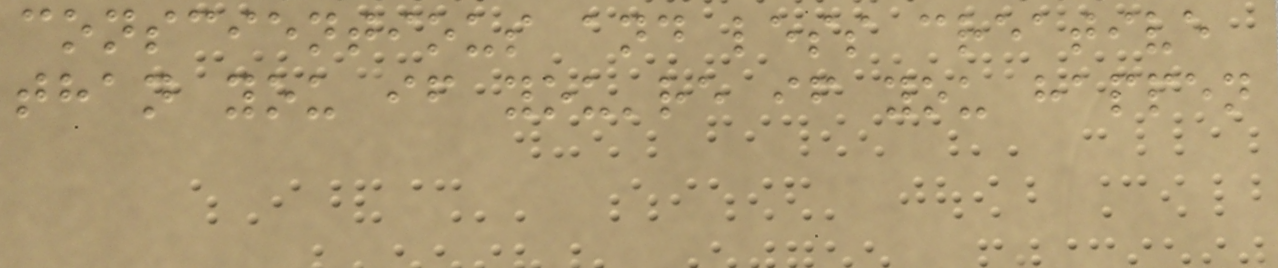conscientious and less creative
than you if you're if you happen
